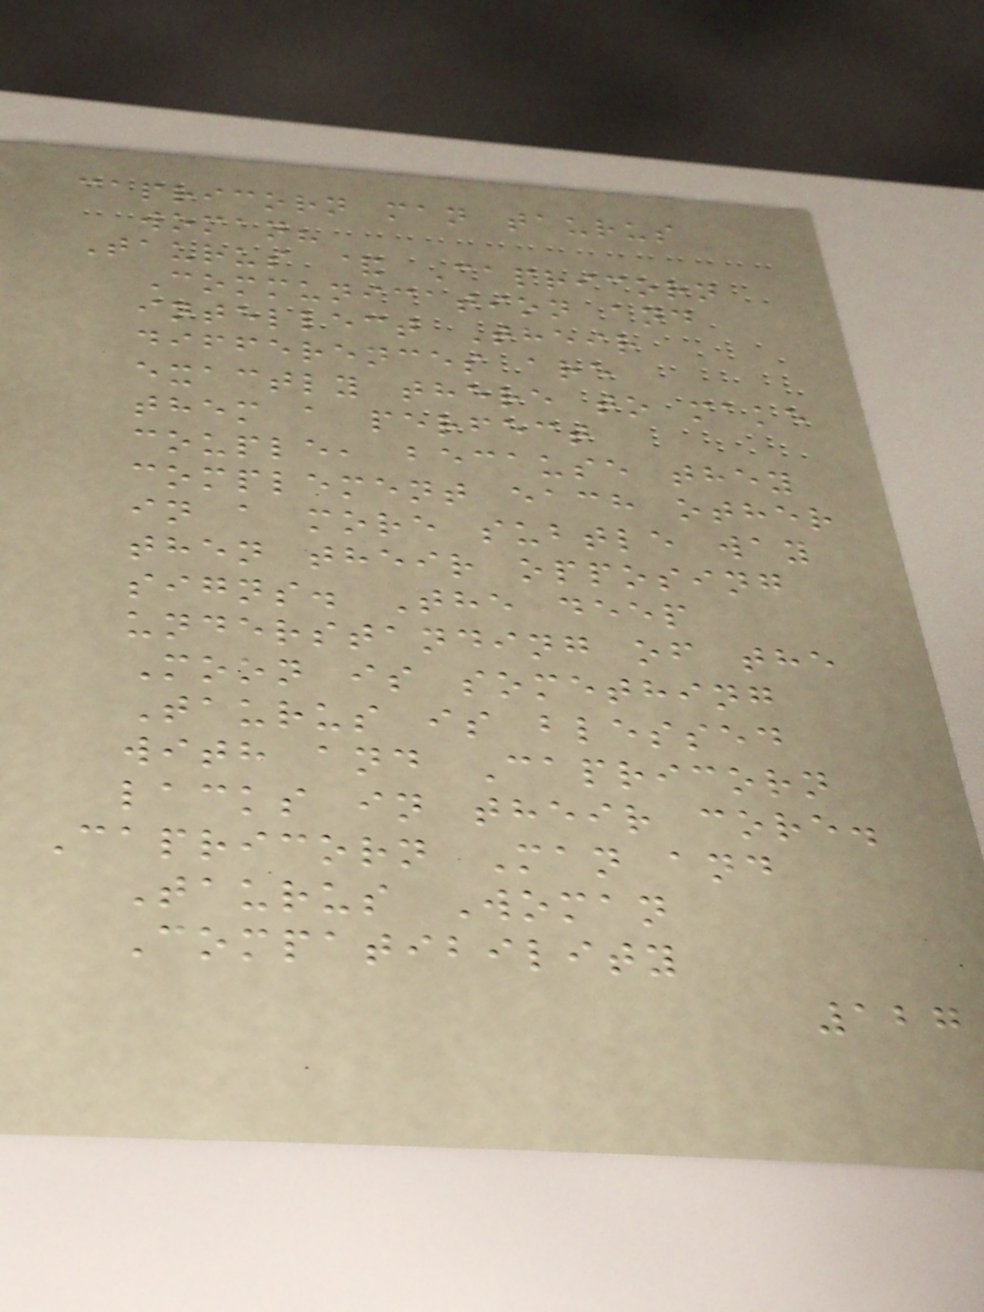capricorn man taurus
woman?
Taurus & Capricorn
Communication and
intellect Their
differences are
exactly there to make
them a perfect
couple, because they
complement each other
in a more subtle way
then their opposing
signs. The deep
understanding of the
Moon is something
Taurus is blessed
with and Capricorn
lacks in their core.
Capricorn Man and
Taurus Woman
Compatibility
127
